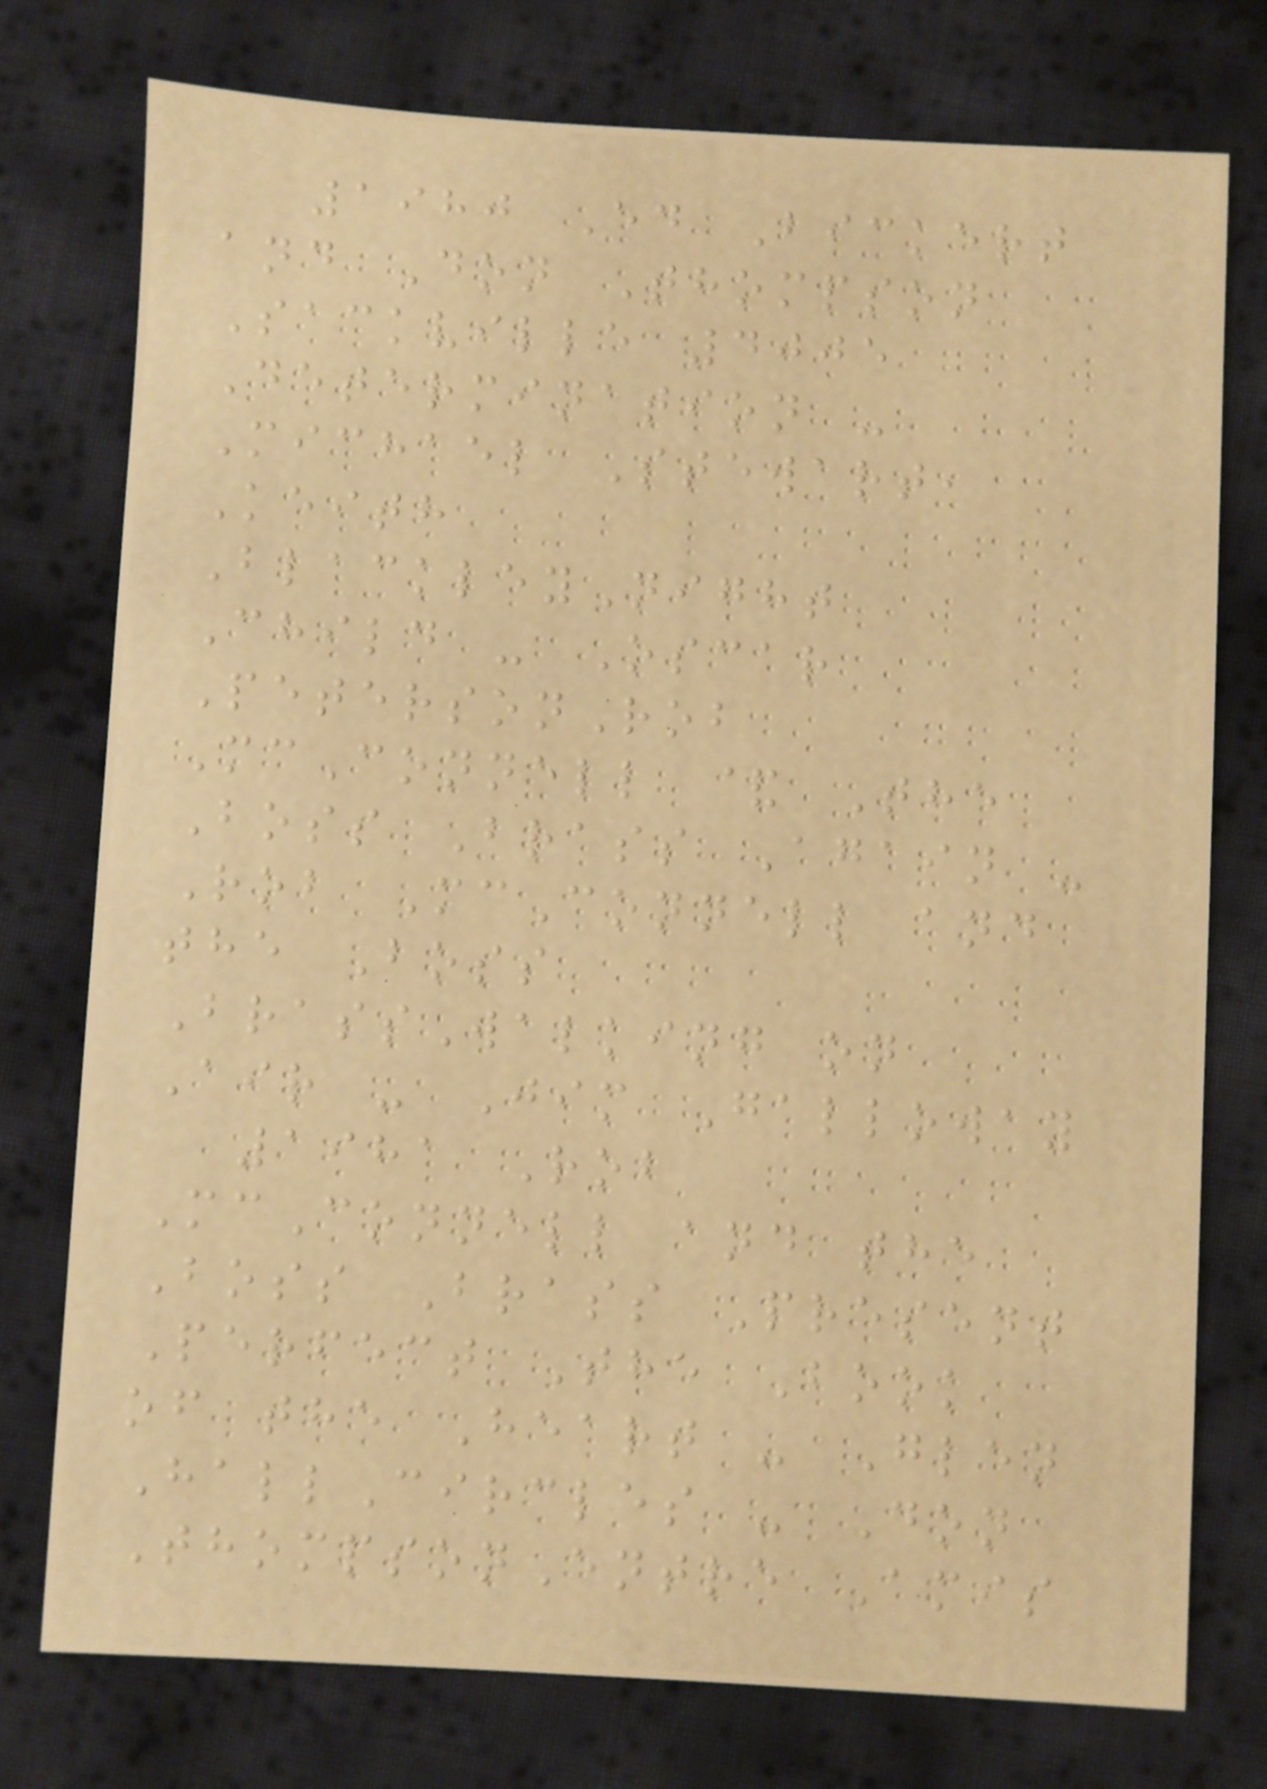1980 Ed Bickert
and Don Thompson
Sackville 4005
Determination -
Michael Stewart,
Keith
BlackleyNight
Child - Oscar
PetersonRob
McConnell & The
Boss Brass Again -
Rob McConnell and
the Boss
BrassWalking on
Air - Jim Galloway
1981 Rob
McConnell and the
Boss Brass Present
Perfect The Book
of the Heart - Glen
HallCircles - Don
ThompsonEntre Amis
